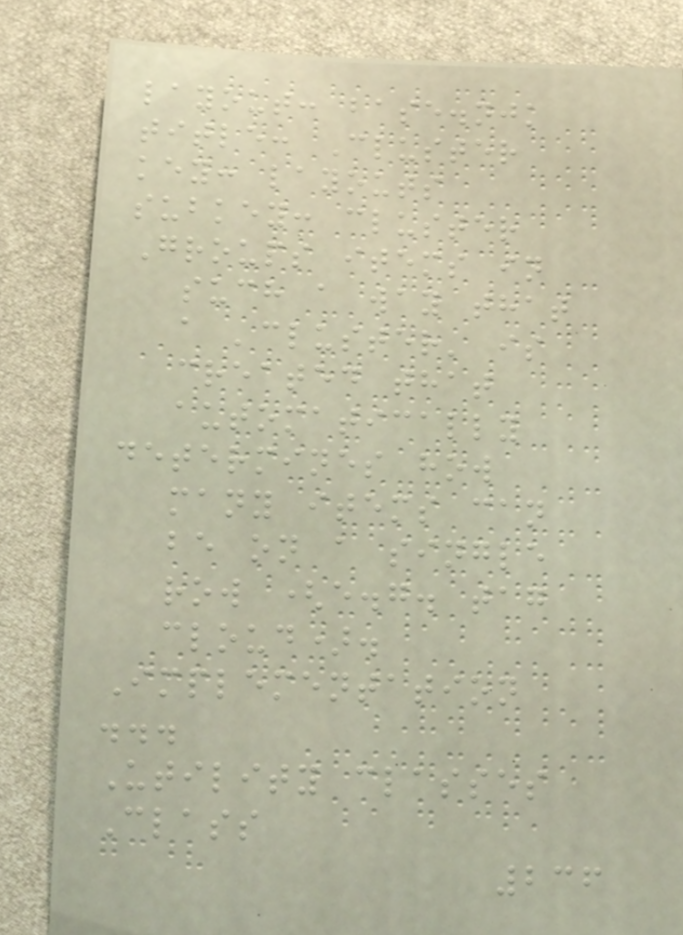layout: base.njk
title: Cluster
key: layouts
subkey: cluster
Groups items in
such a way that
a 'cluster' is
created that
automatically
determines how
many items can
be on a single
row (e.g. tag
cloud).
Implementation
...
Utility classes
Class
236
